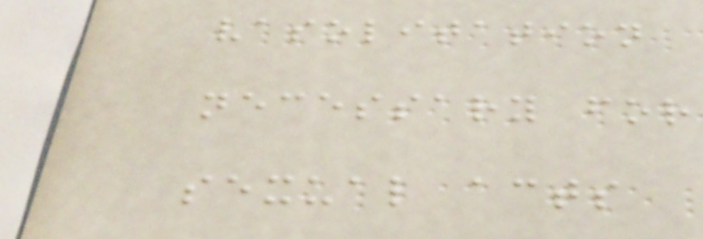vasolitation
necessary for
sexual acts
